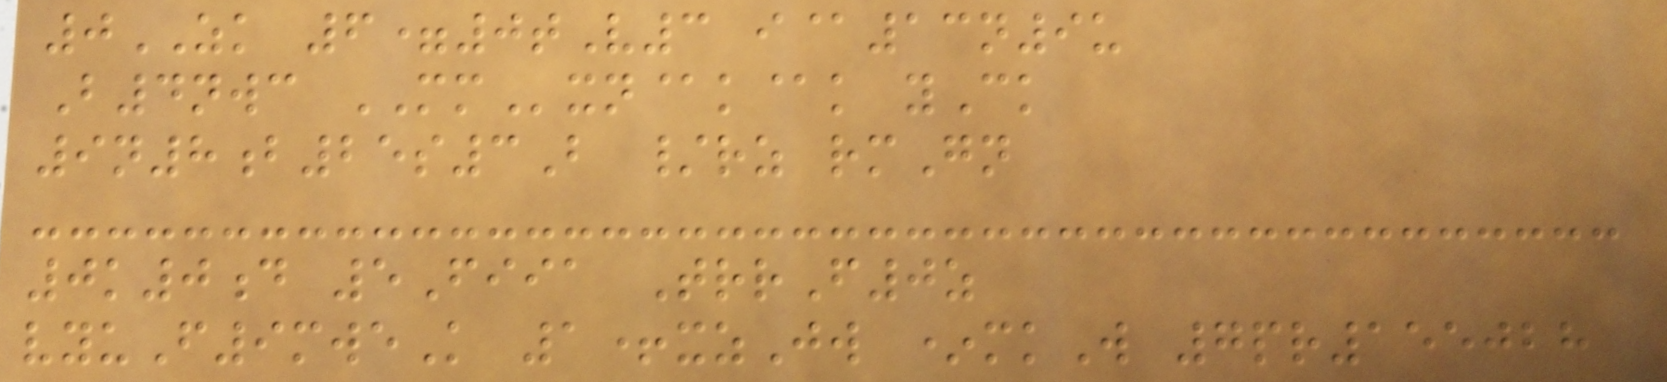0ZK 6=0tV3 i@13n9u
B4nwc MMxn@k@k yCk
9n8b25s3B /rz rmGn
0k0d 5Fiia TrrF0z
vyuF9mweK 1+xzJw *mkW 7pr155028
